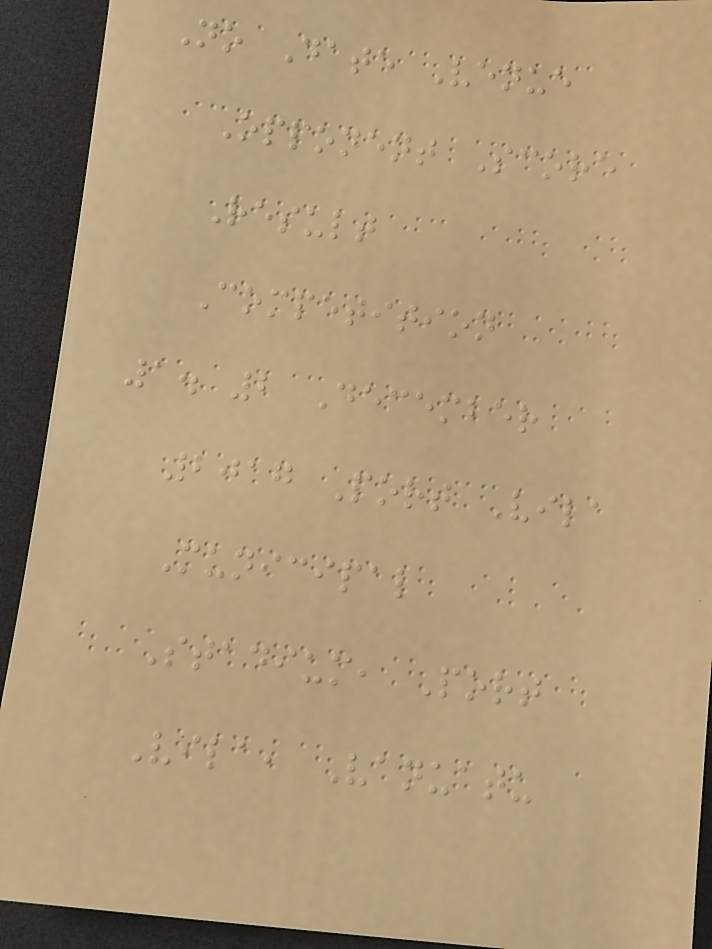No Date Venue
Opponent Score
Result
Competition
1. 2 December
2017 Port Vila
Municipal
Stadium, Port
Vila, Vanuatu
